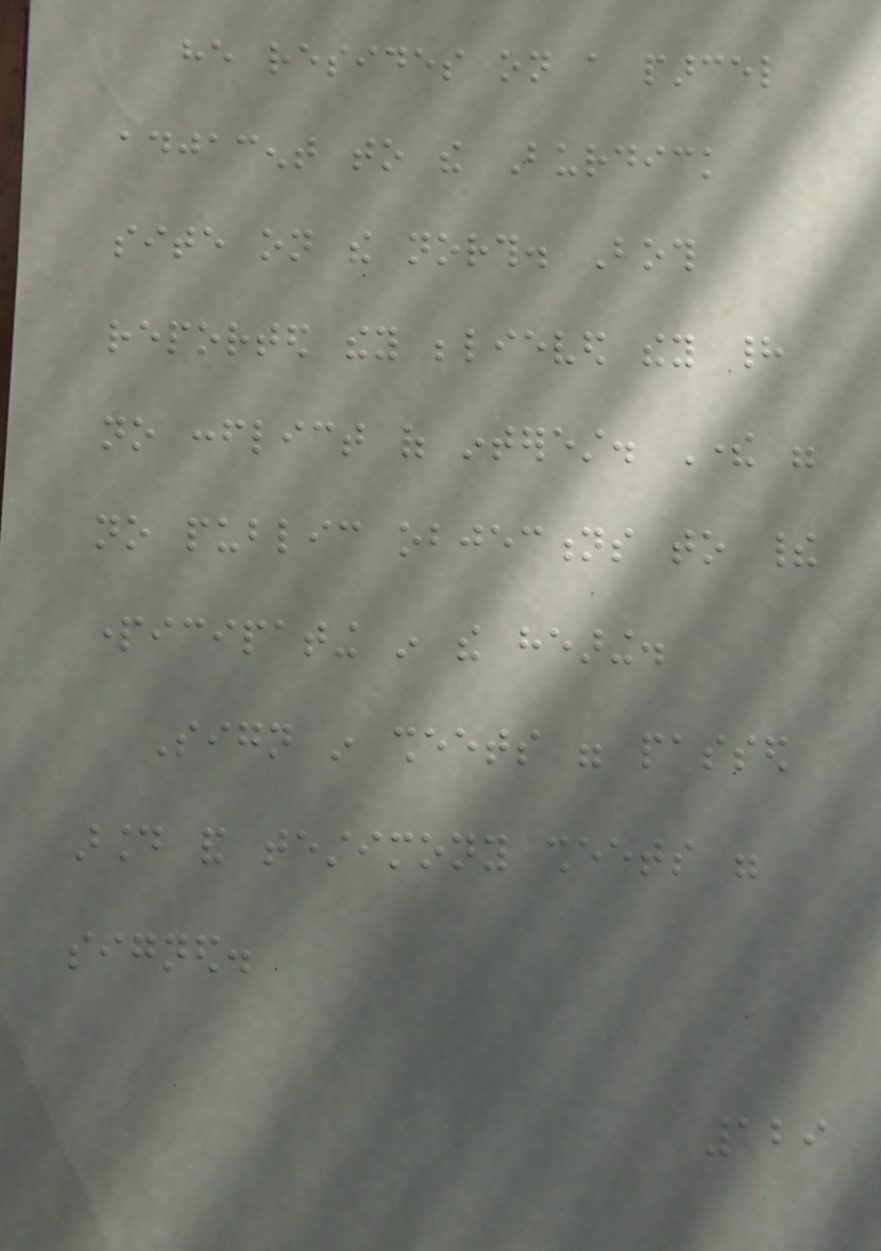he resides on a parcel
adjacent to the Burdick
site on the north. Both
reported they believed they had
no conflict of interest. There were
no public objections to their
participating in the hearing.
Sign in sheets were passed
around and testimony sheets were
signed.
129
